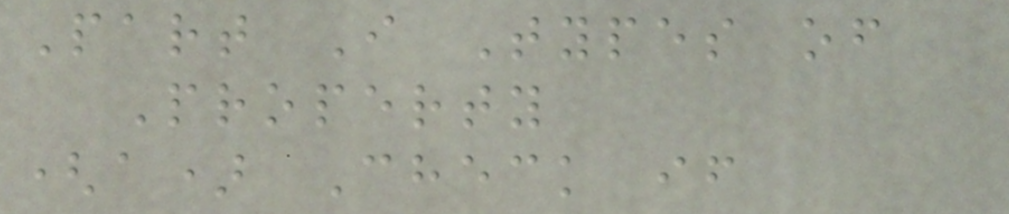Part I Types of
Property
(a) Check if
